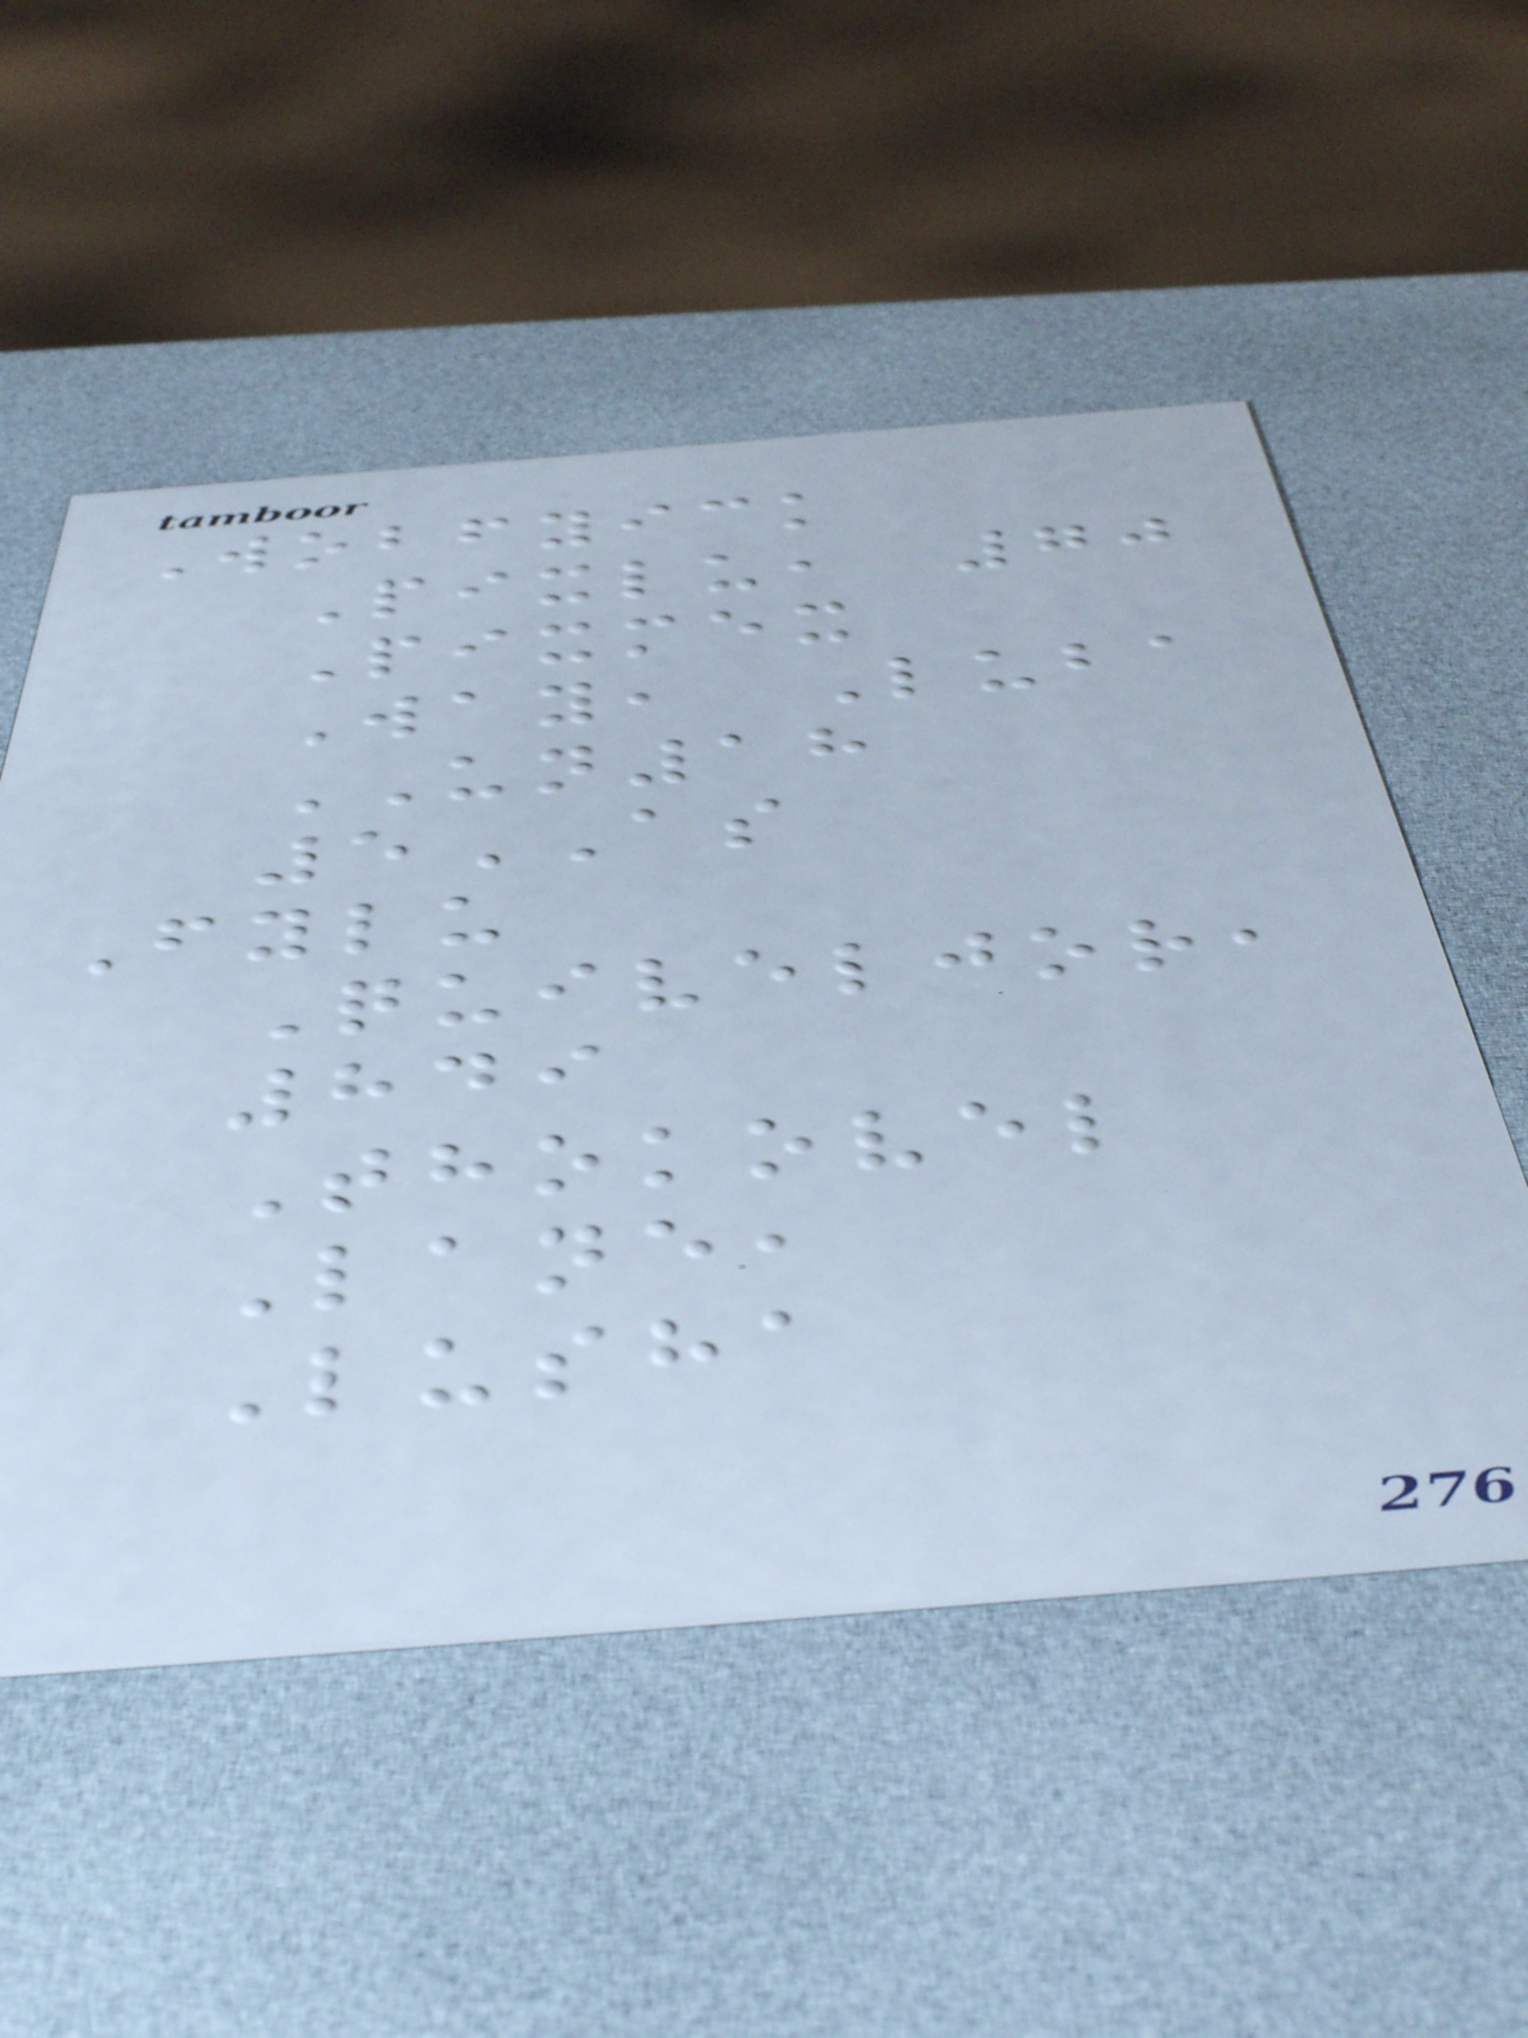Wobfyick
Pixlu, 70
Pixmex
Way, Luba
UN18
5AS
Fylu
Quiveljor,
849
Thokovel
Lane,
Lusha
